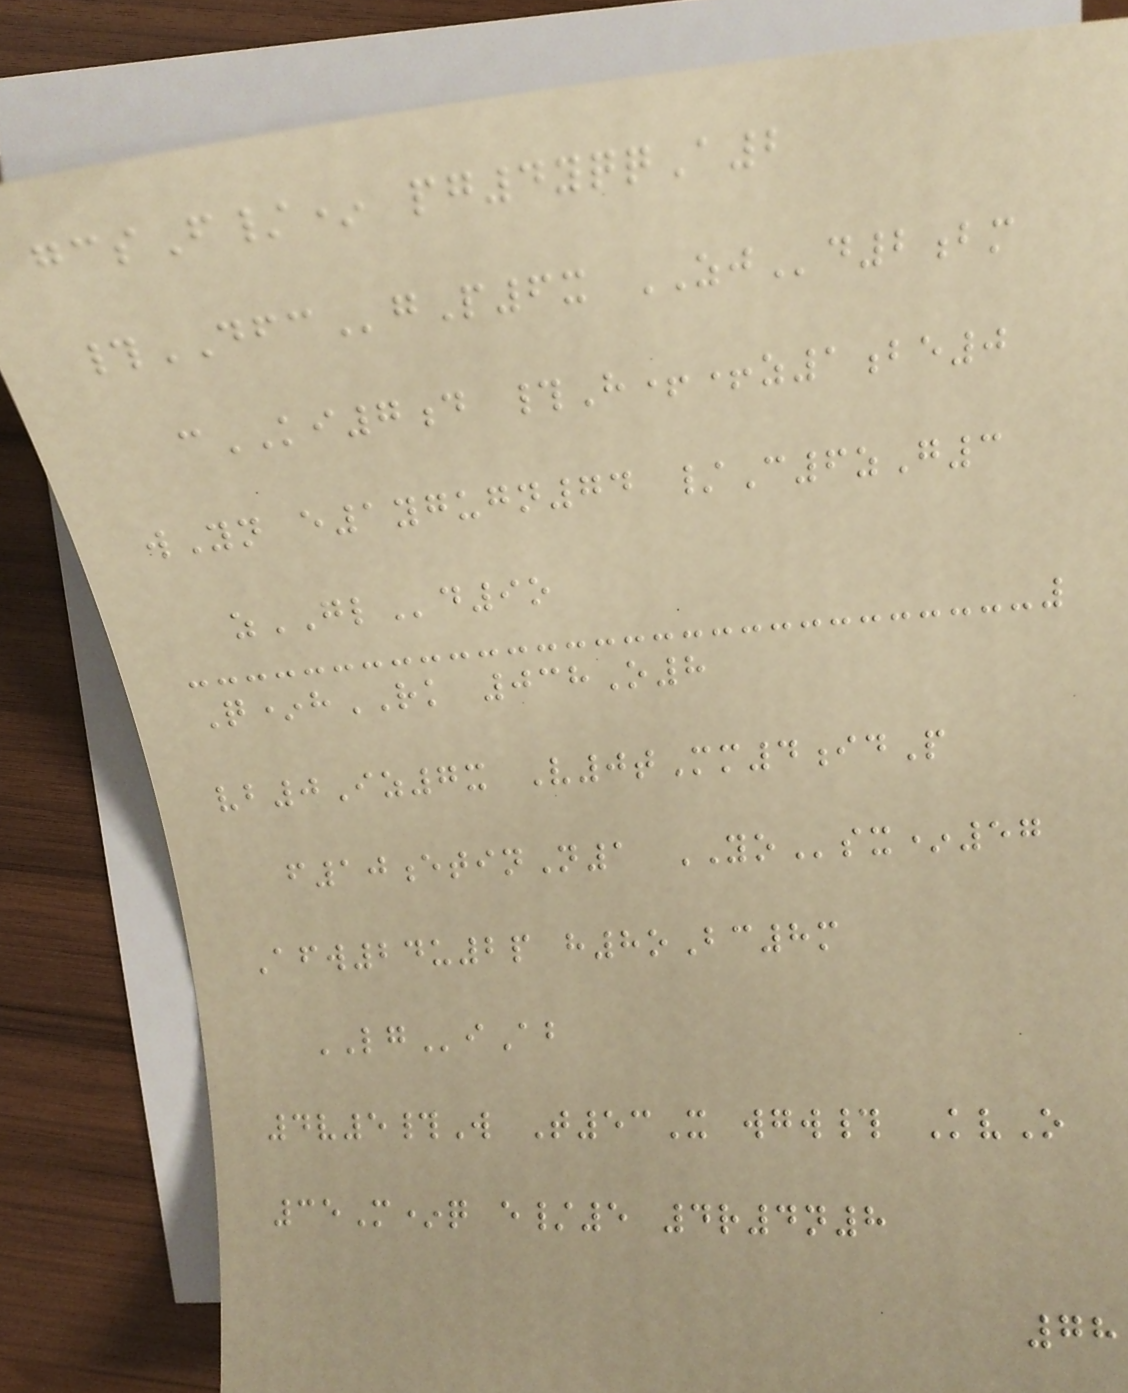gcsF/* pg4yqqA2
#DFCgP6x ZJd2bm
cKI7d #H++z1be0
wYn e1ygugn74 /C6zG3
zGLd9o
Q*hRK 038O8
vb0Iz7x V0tMm4idP
f10etinN1 YOsx*57
Afw24u2p h8oBc8m
LGiAb
4v5#W T53X wgw# KvO
35M*q e/5 4r4n8
78
